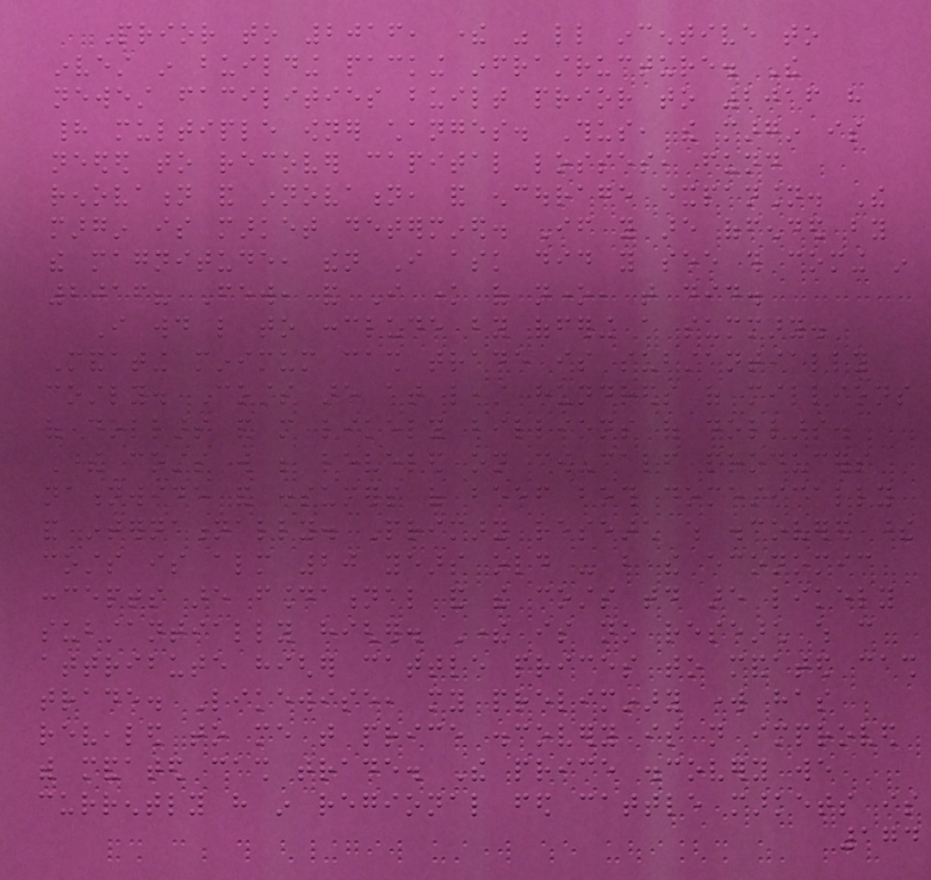Prior to 2016, there was little incentive to
invest in building packing infrastructure. The
newest facilities built prior to 2016 have
had multiple owner changes. Thus, the margin is
needed to recover capital losses, fund
renovation and innovation, and encourage expansion. The
margin is market determined. If you are offended by
the magnitude, then I ask did you see this coming in
2016? Few, and I know of none, that did.
I would like to conclude by offering a summary.
Mandating minimum cash trade is substantially
costly. Costs are at least hundreds of millions
of dollars and more likely billions of dollars.
These costs will be leveled on cow-calf producers
nationwide and consumers of beef both domestically
and internationally. Primary research which discovered these
costs is almost 20 years old - but the economic
concepts are foundational and the costs today are likely
substantially higher. There is no research which can
attribute higher cattle prices to mandated cash
trade. Likewise, my preliminary work has
revealed to me that price discovery is not improved
with mandated cash trade. The price discovery we
currently have in regional fed cattle markets is
174
